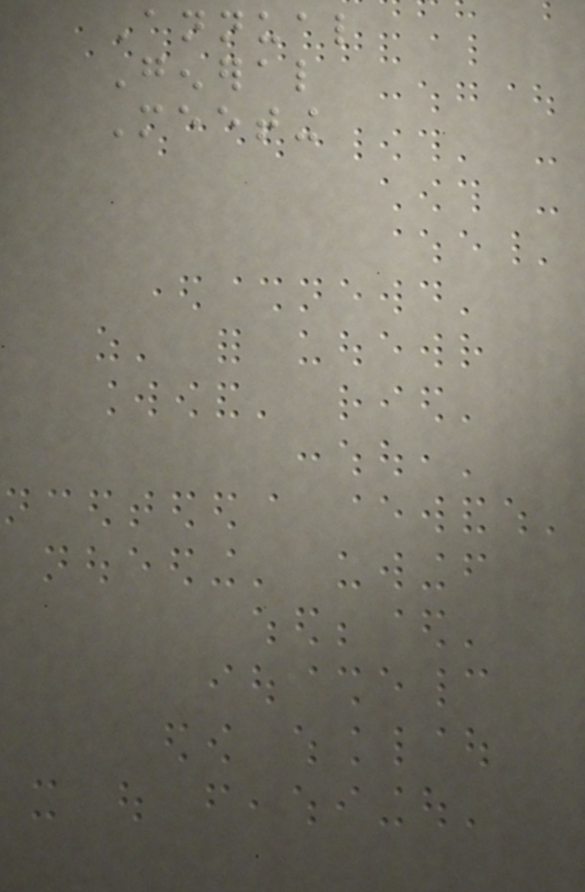Annual
General
Meeting
